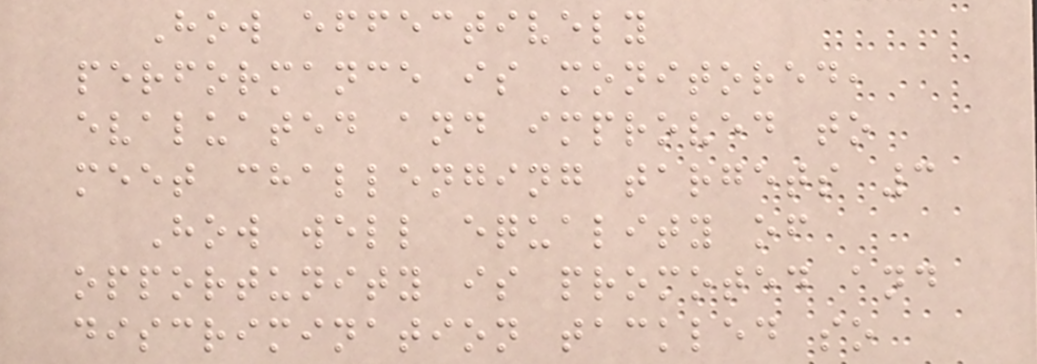How effectively
performance is monitored,
evaluated and improved to
meet challenging targets 3
How well equality of
opportunity is promoted and
discrimination tackled so
